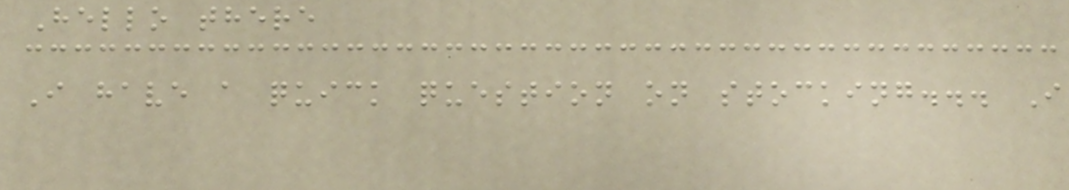Hello there
I have a quick question on stocking... I
